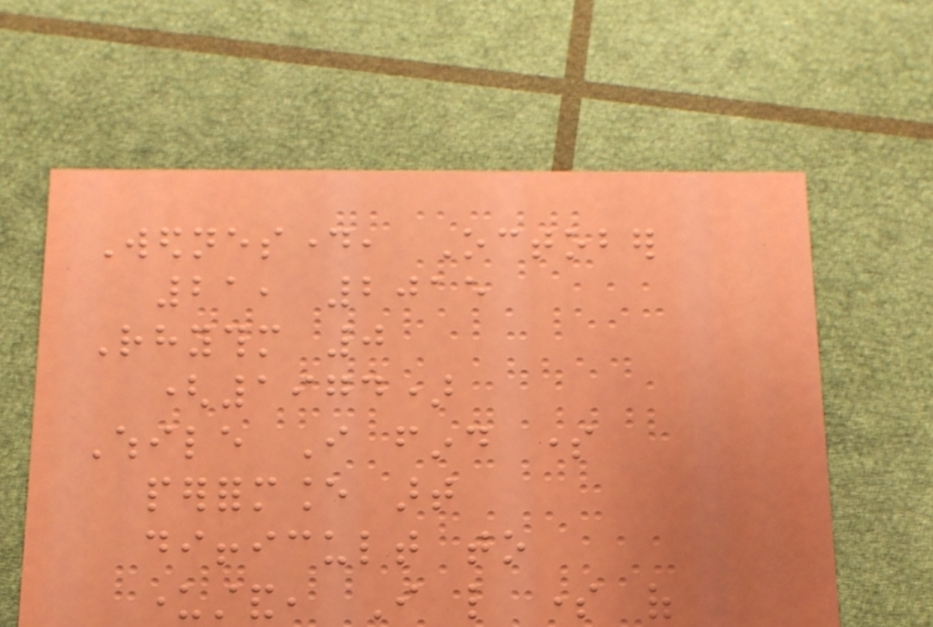Wednesday, October
21, 2015
Rhythm 0
(1974)
While I find some
performance art
difficult to
understand, I like some of
